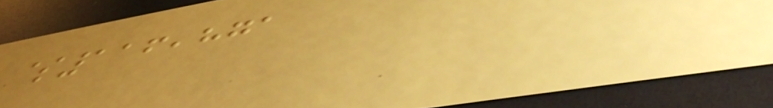$116,871
